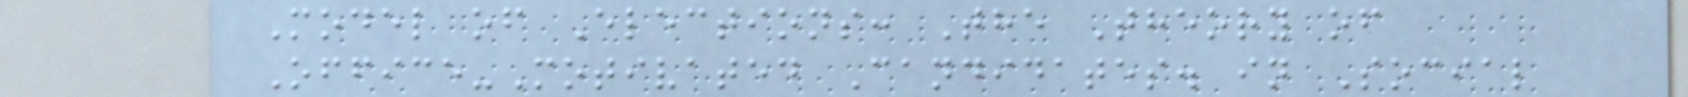Model of Elections: The Theory of
Office-Motivated Candidates. in Social
